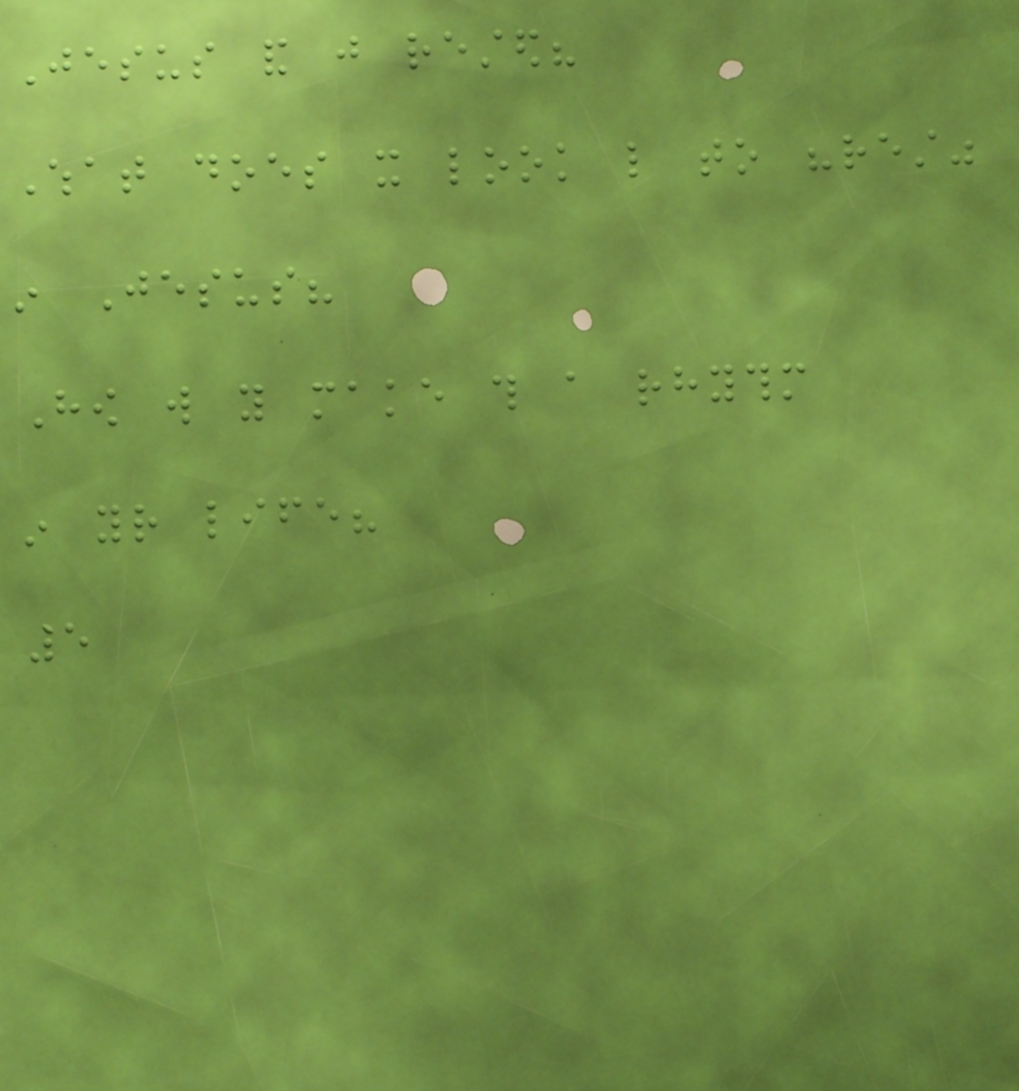Jesus and just rested?
What does it look like to "rest"
in Jesus?
How will you make this a rhythm
in your life?
5
